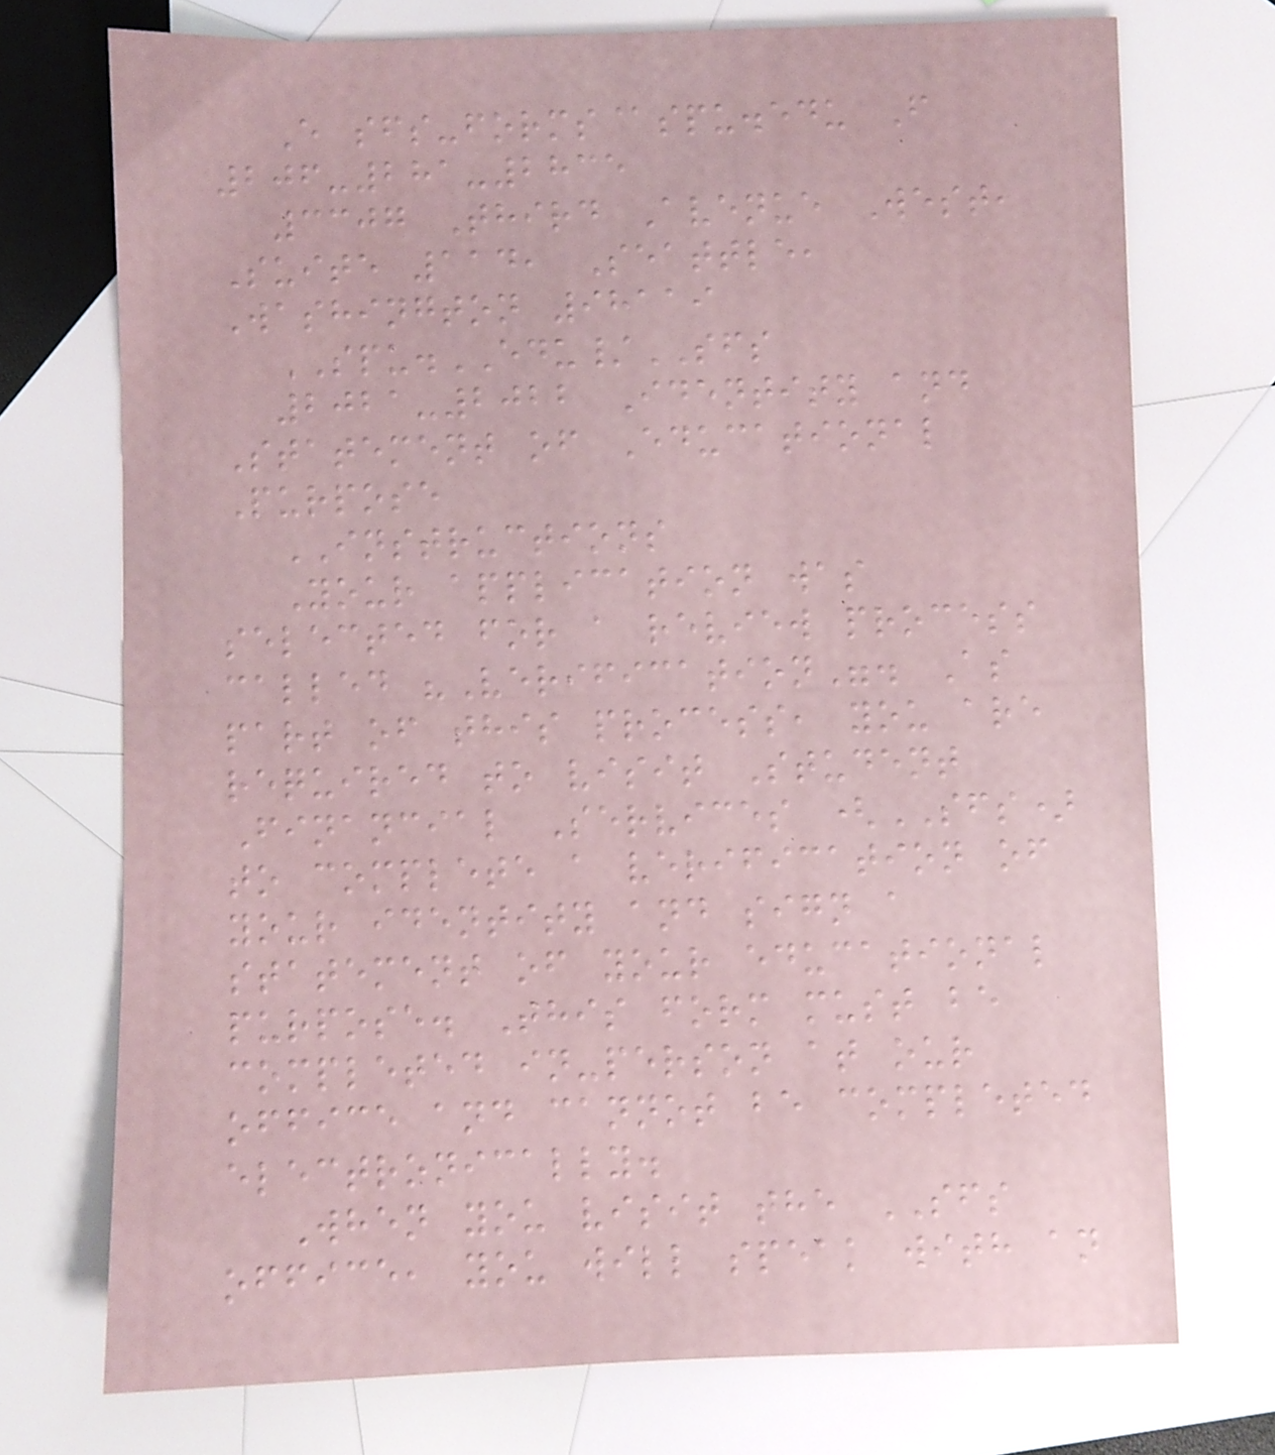E sfs-forms@spu.edu F
206-281-2835
3307 Third Avenue West,
Suite 114, Seattle,
Washington 98119
SPU.EDU/SFS
2021-2022 Identity and
Statement of Educational
Purpose
INSTRUCTIONS
Your application was
selected for a review process
called "Verification". As
part of this process, you are
required to visit Student
Financial Services (SFS)
to complete a verification of
your identity and sign a
statement of your educational
purpose. This form must be
completed in-person at our
office and cannot be completed
electronically.
When you visit the SFS
office, you will speak with an
